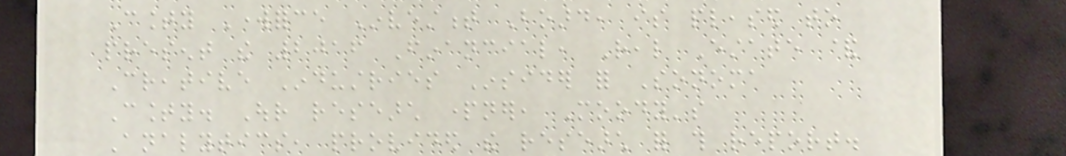County Workforce Investment Board, is pleased to
present the 2016 Financial, Real Estate &
Creative Industries Insider for Sonoma
County. Our research partner, Moody's
Analytics, provided the research for this report.
